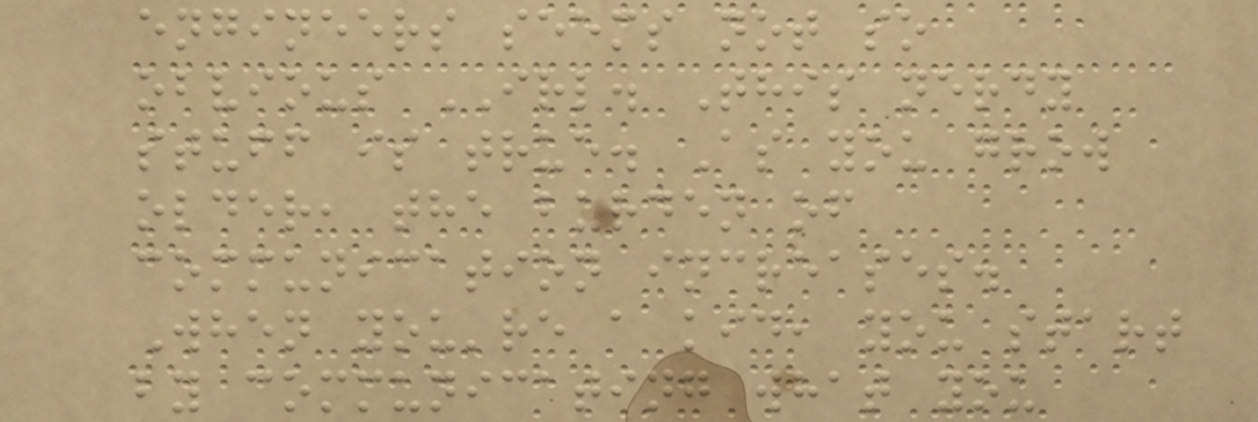engineers seems not so
obvious IRL. This nerdy
stuff is true. As you grow
older, the burden of
communication increases.
When you're a kid, you start
by communicating what you
